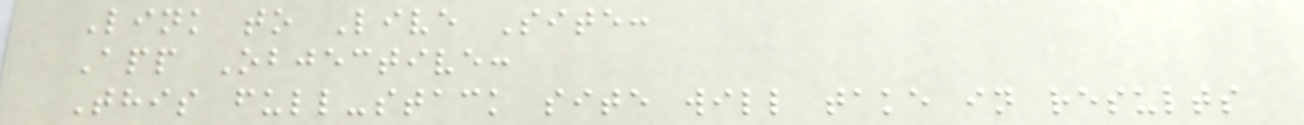Link to Live Site:
App Objective:
This full-stack site will take in results
